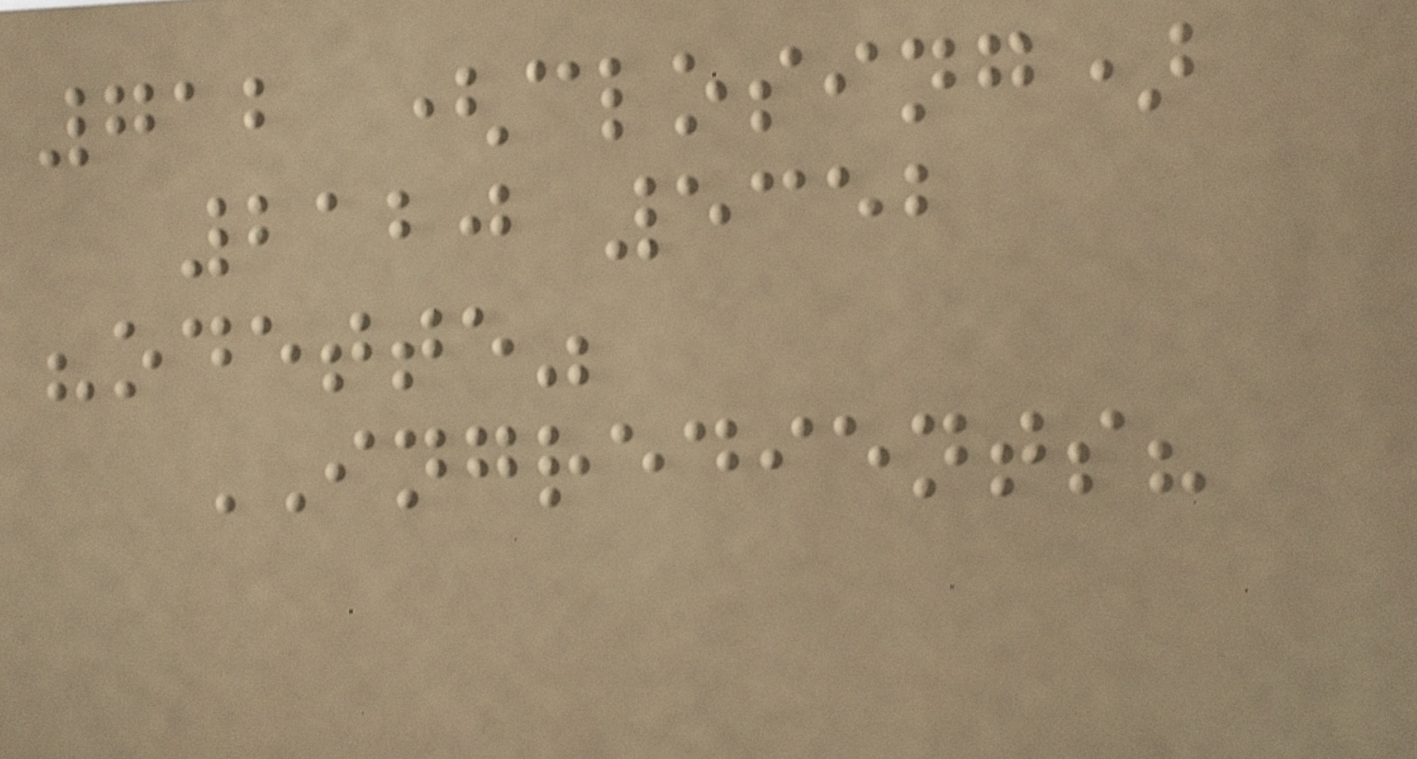712 (closing)
2120 5352
"odette"
INGREDIENTS?
